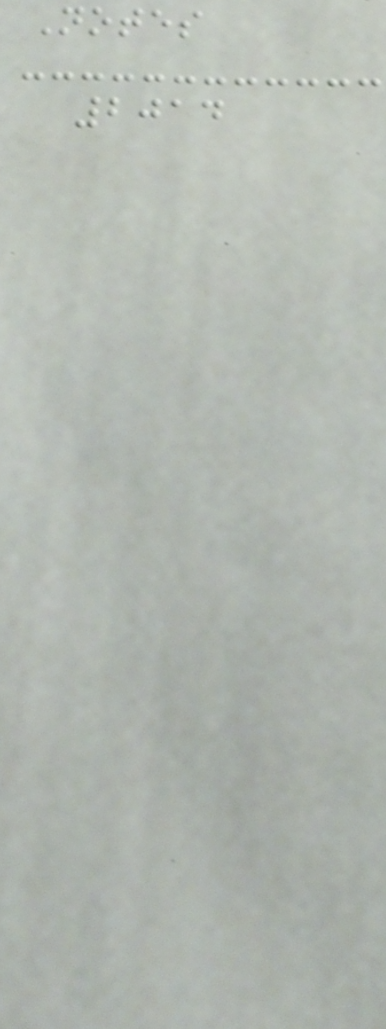Notes
2014
